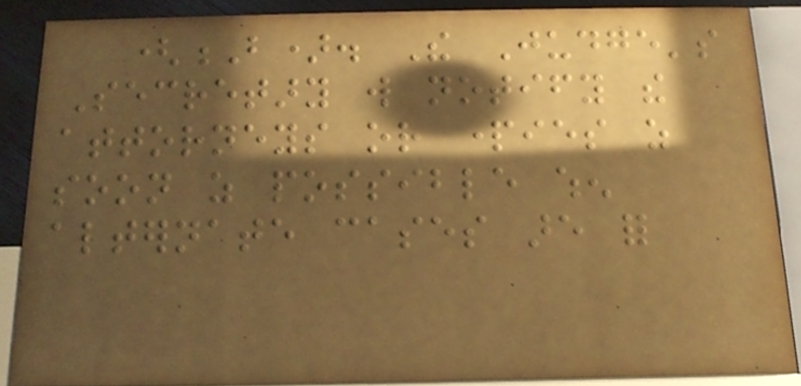(B). The Judge's
Secretary will notify the
attorneys or parties as
soon as possible when
alternate cases are for
